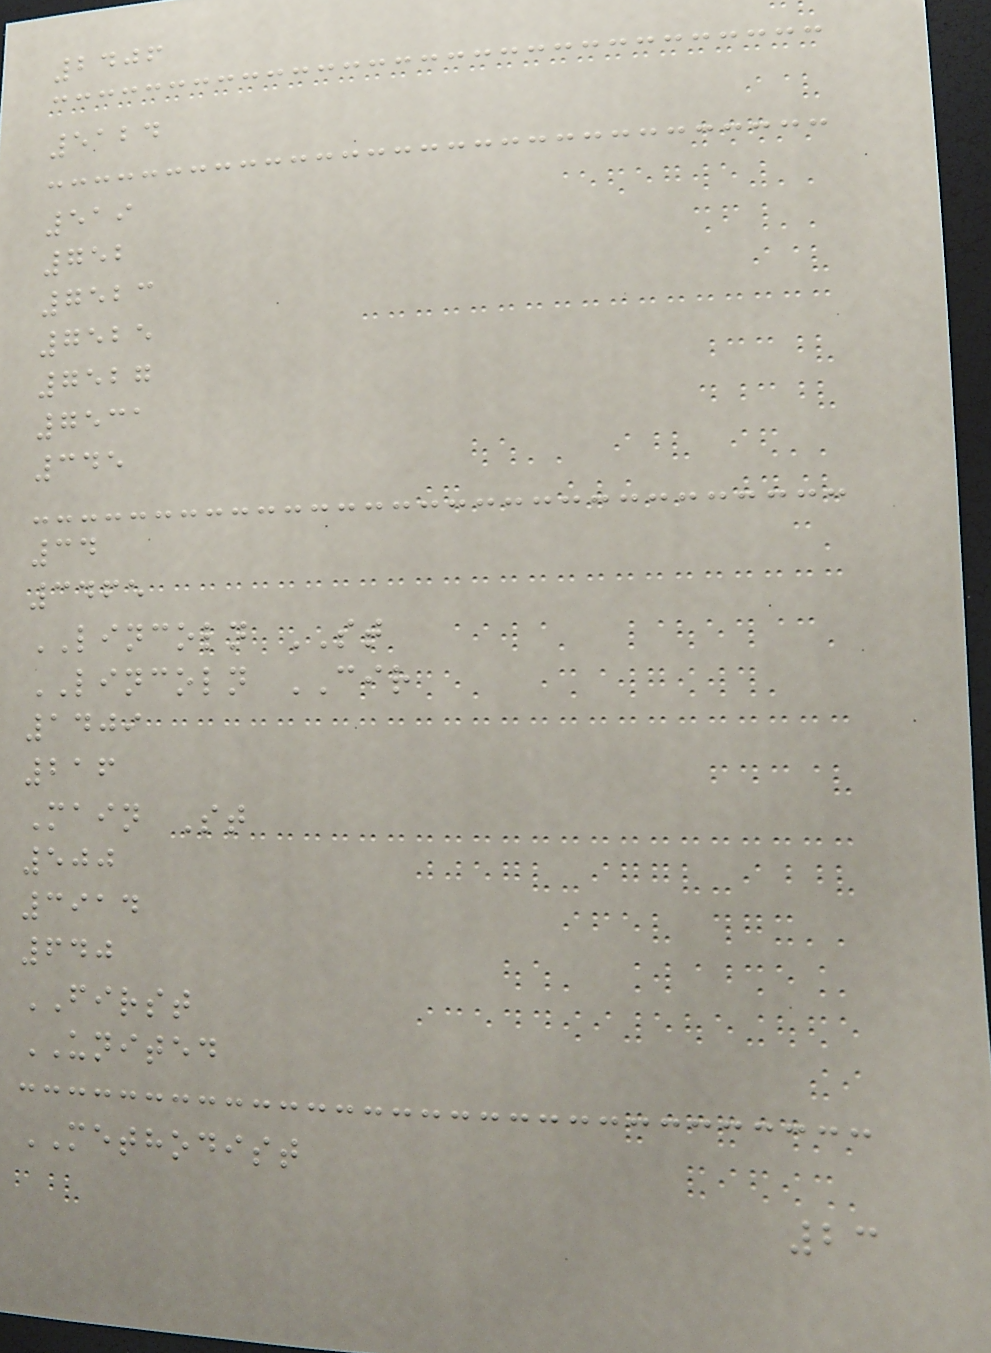2406
5124
519
752
7523
7525
7527
7531
345
34
3465
LINCOLN ST
LINCOLN CIR
1409
216
Main St
500
3914
640
FIRST
UNITED
METHODIST
23
